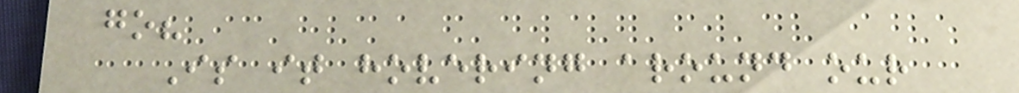go?
Is it hovering around our
